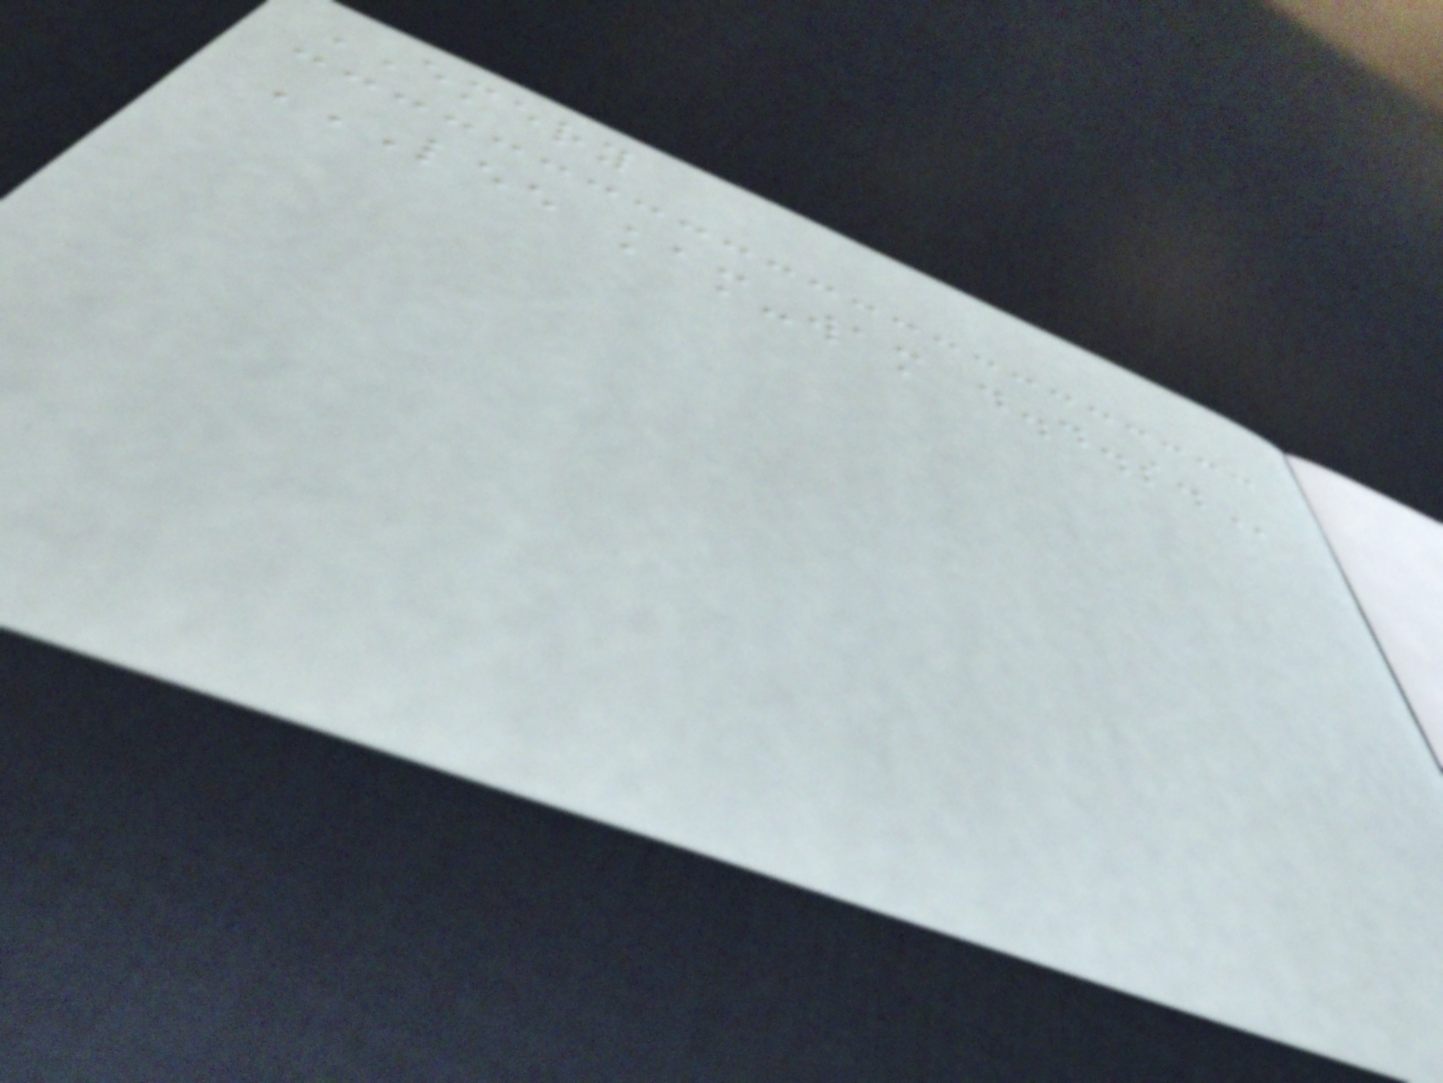EMERY
LEE KAM-WAM D.D.S.
